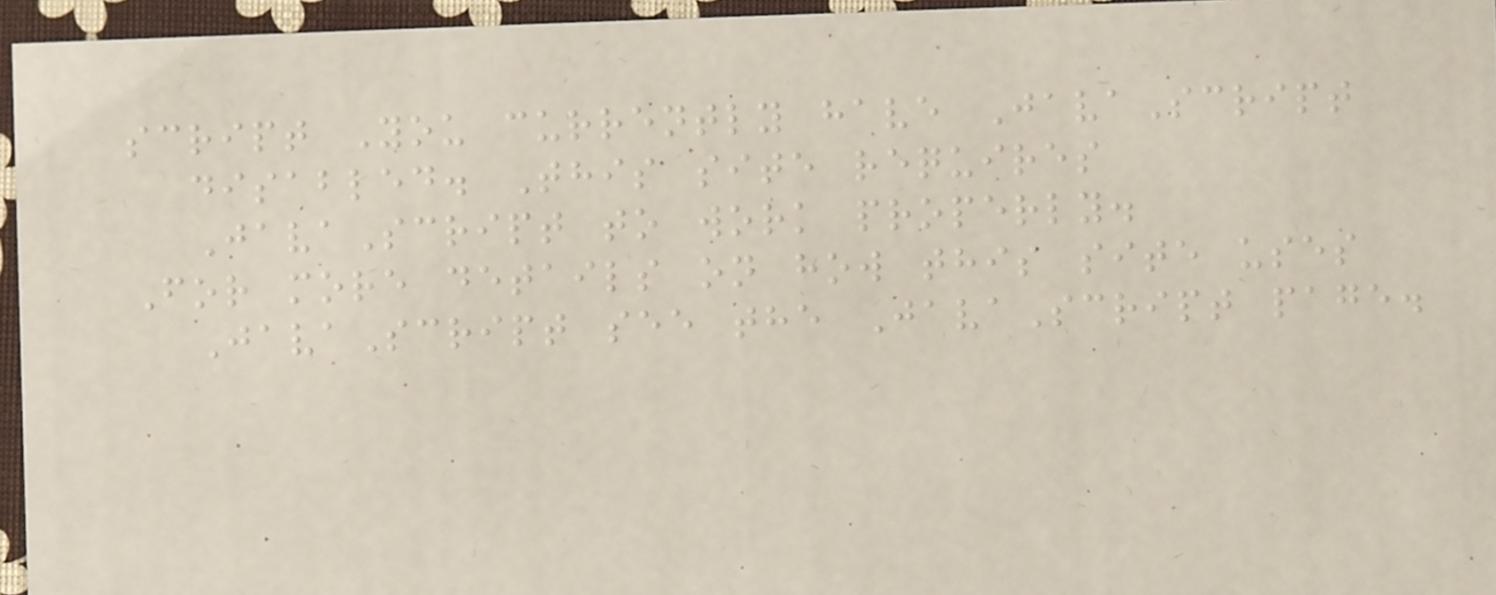script You currently have JavaScript
disabled. This site requires
JavaScript to work properly.
For more details on how this site uses
JavaScript see the JavaScript page.
